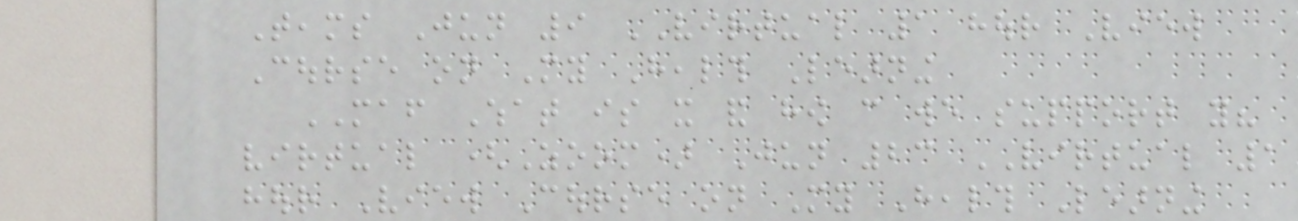Teams Jun 9 VIRTUAL 1 hour View
Course on My Health Learning
MAF What is it and how can we support you?
virtual (Zoom) Jun 23 VIRTUAL 1
hour View Course on My Health Learning
